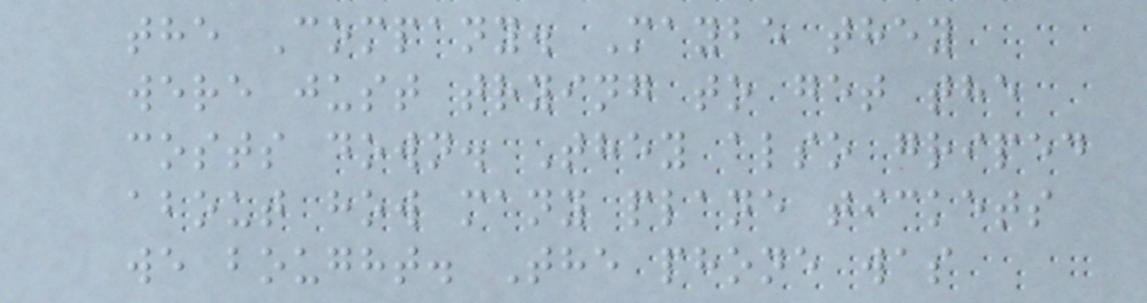the Company. Maybe they
were just trying to get the
costs down. They also griped
about how many plane tickets
we bought. The phone was
